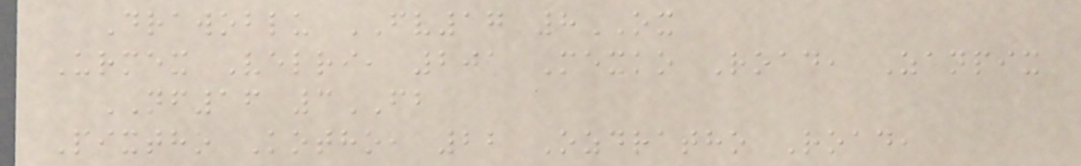Drawoblu FV17 8OX
Urmex Velri, 201 Mexko Road, Zanpix
NF16 3FB
Pixtho Kotho, 22 Ozdratho Road,
